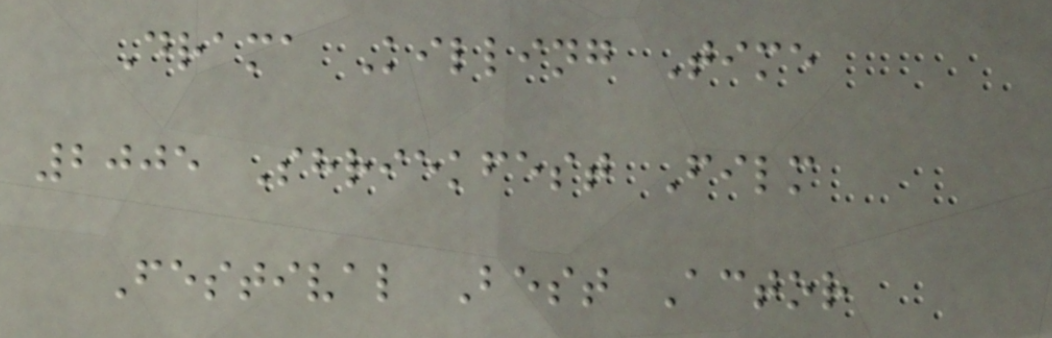Drama Killing Time
2005 Shriekfest Film
Festival Best Actor
